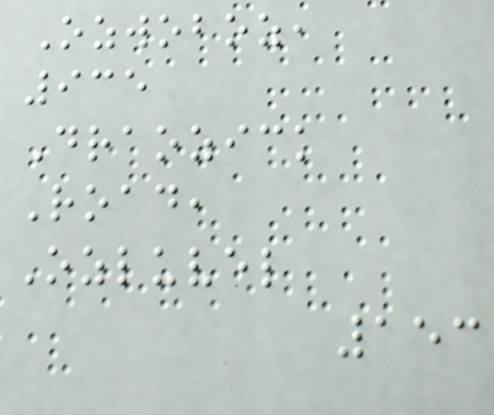Ozwoboz,
935
Draozick
Road,
Ozluvel
153
